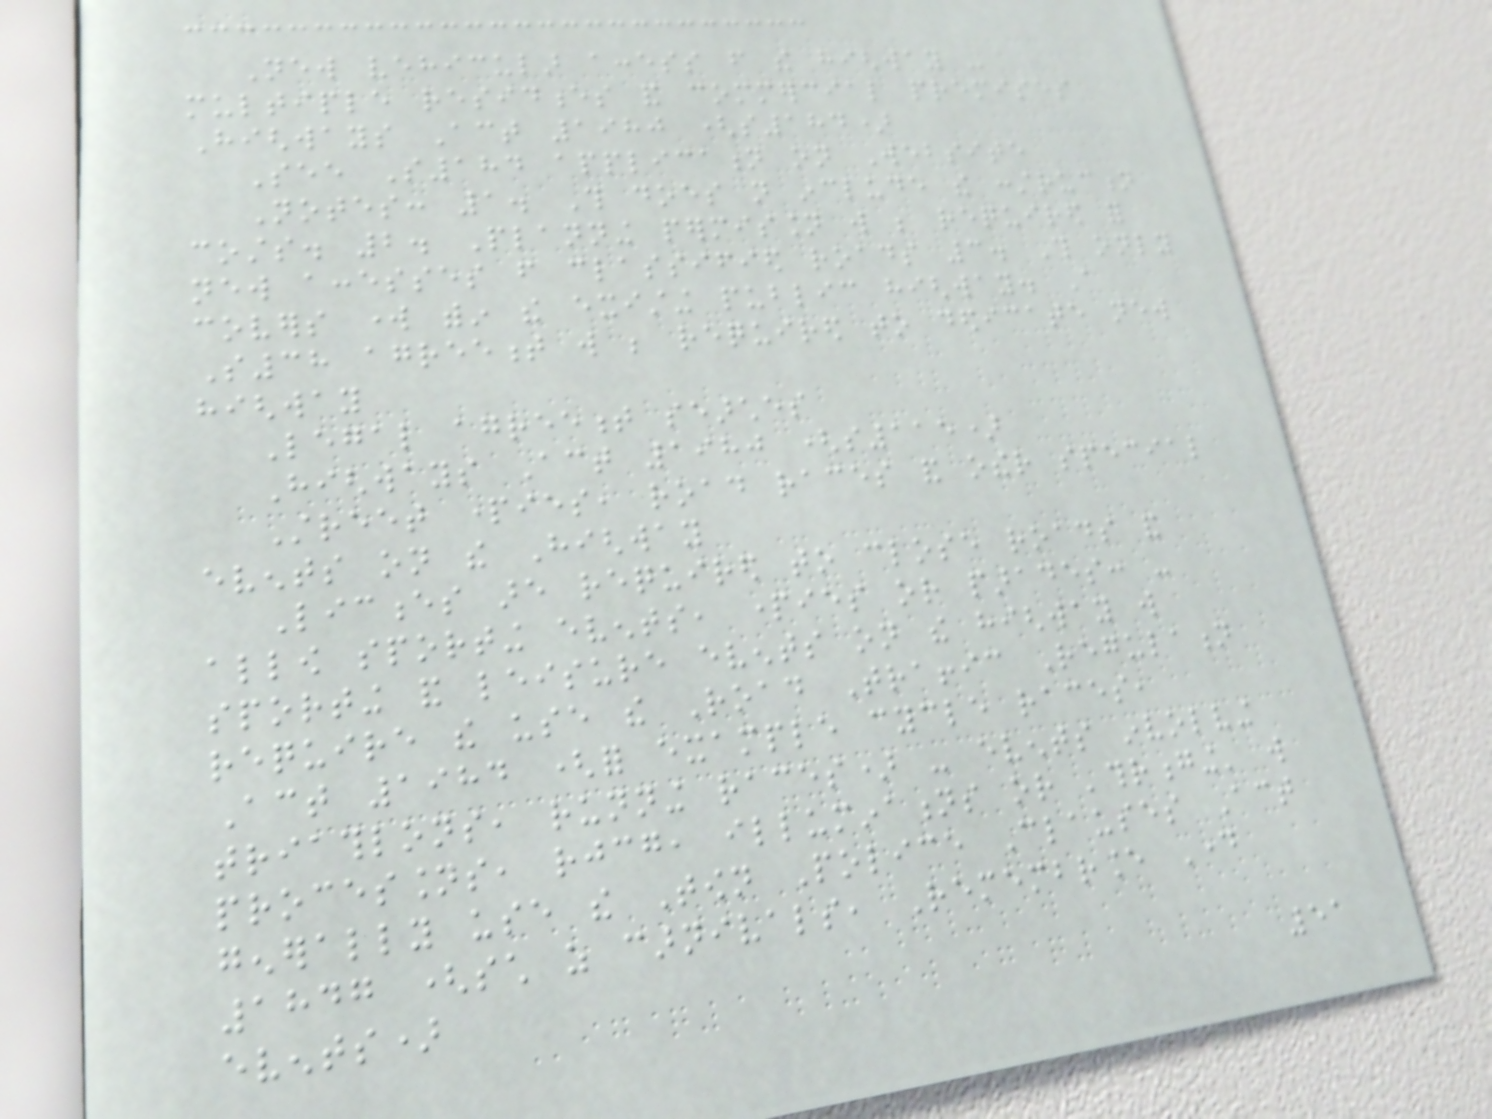New vehicular access from the highway -
multiple residences and commercial premises
Highways Act 1980 (s184)
See S184 application on Website
Notes: 1. This does not include the construction
costs. 2. Planning permission will be required for
new accesses from classified roads 3. This only
covers work within the existing public highway. A
S38 agreement will be required to dedicate new
highway
Legal agreement searches
Highways Act 1980 (s115)
Street parties, road races and other special
events on the Highway
Licences are required to close roads and
allow sporting events, parties or parades: -
sporting and leisure events on the highway will
require the use the Road Traffic Regulation
Act 1984 (for example cycle races,
triathlons, running races) - events involving
processions, rejoicing, illuminations or 'thronging' will
generally use the Town Police Clauses Act
1847 (such as carnivals, Remembrance Day
events)
51
